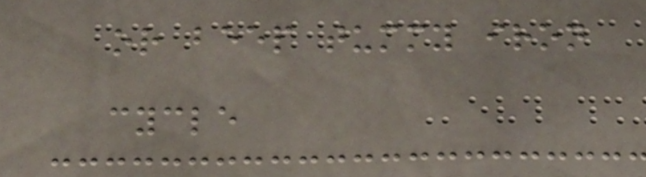or beep tummy iron
cycle
